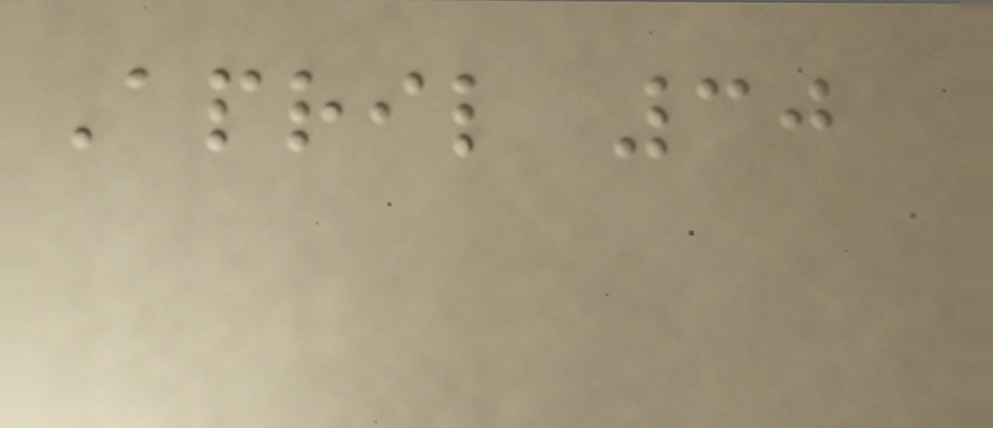April 30
